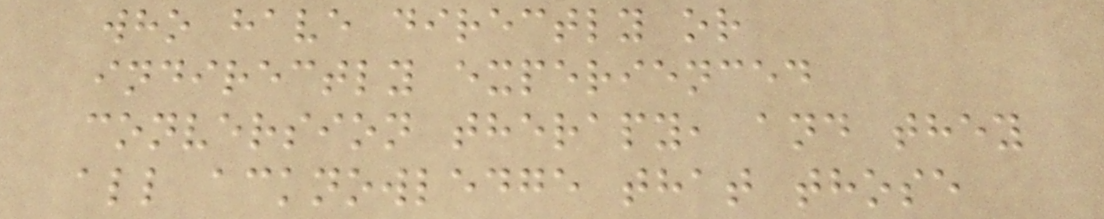who have directly or
indirectly experienced
conversion therapy, and they
all acknowledge that those
